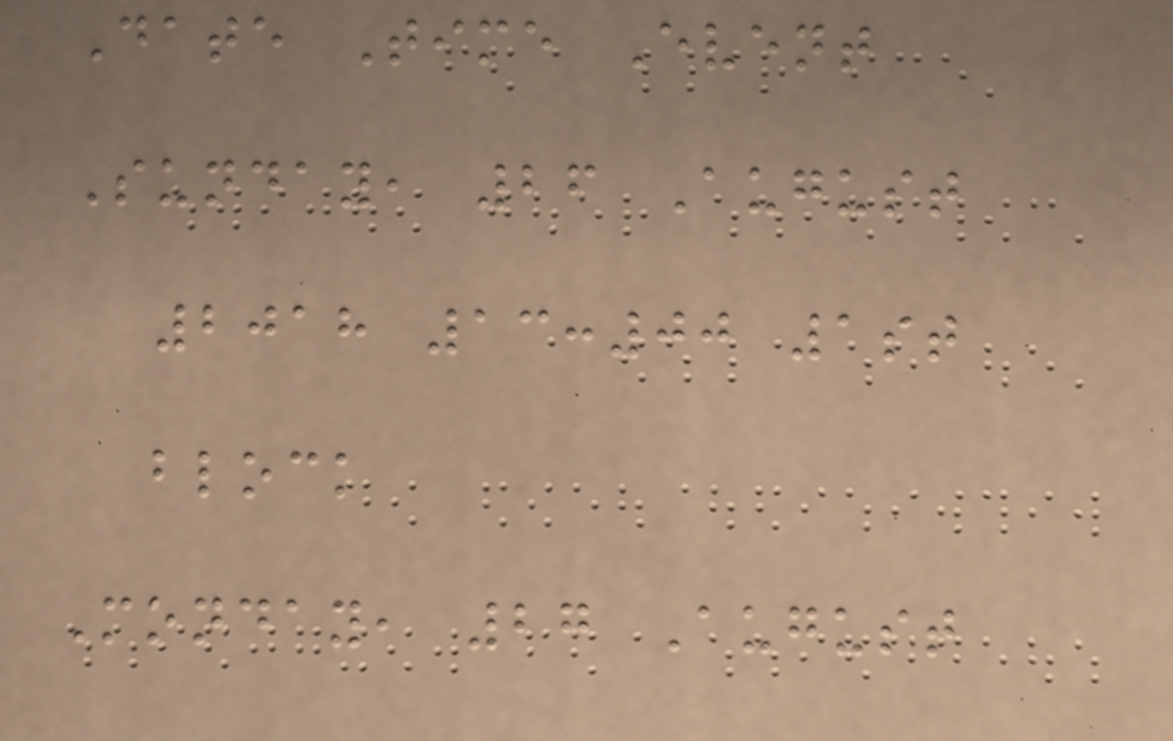Date Time Event
Sunday, 26 August
2018 13:00 1st
block
Monday, 27 August
